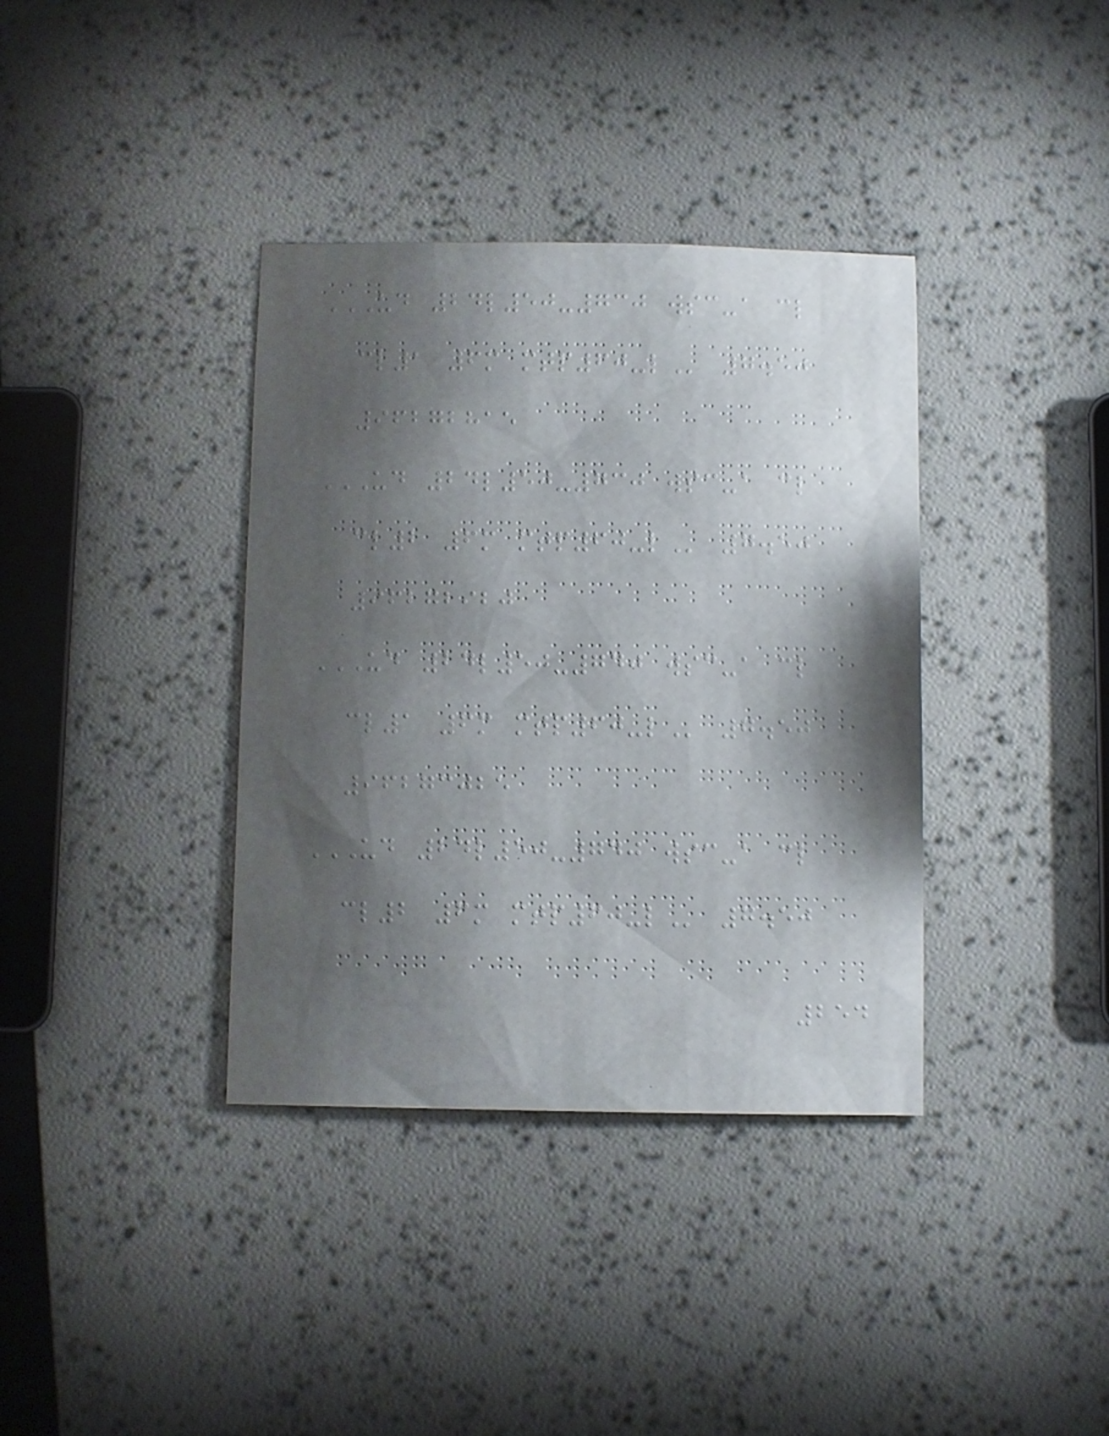UD 24L50-730 WSC-A CL
CL1 6M MTP60-L 7.50
96272815
UD 24L50-730 WSC-A CL
CL2 6M MTP60-L 7.50
96272920
UD 24L50-740 WSC-A CL
CL1 6M MTP60-L 7.50
96273025
UD 24L50-740 WSC-A CL
CL2 6M MTP60-L 7.50
254
